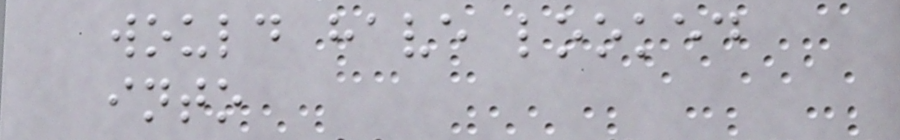would have looked
into
